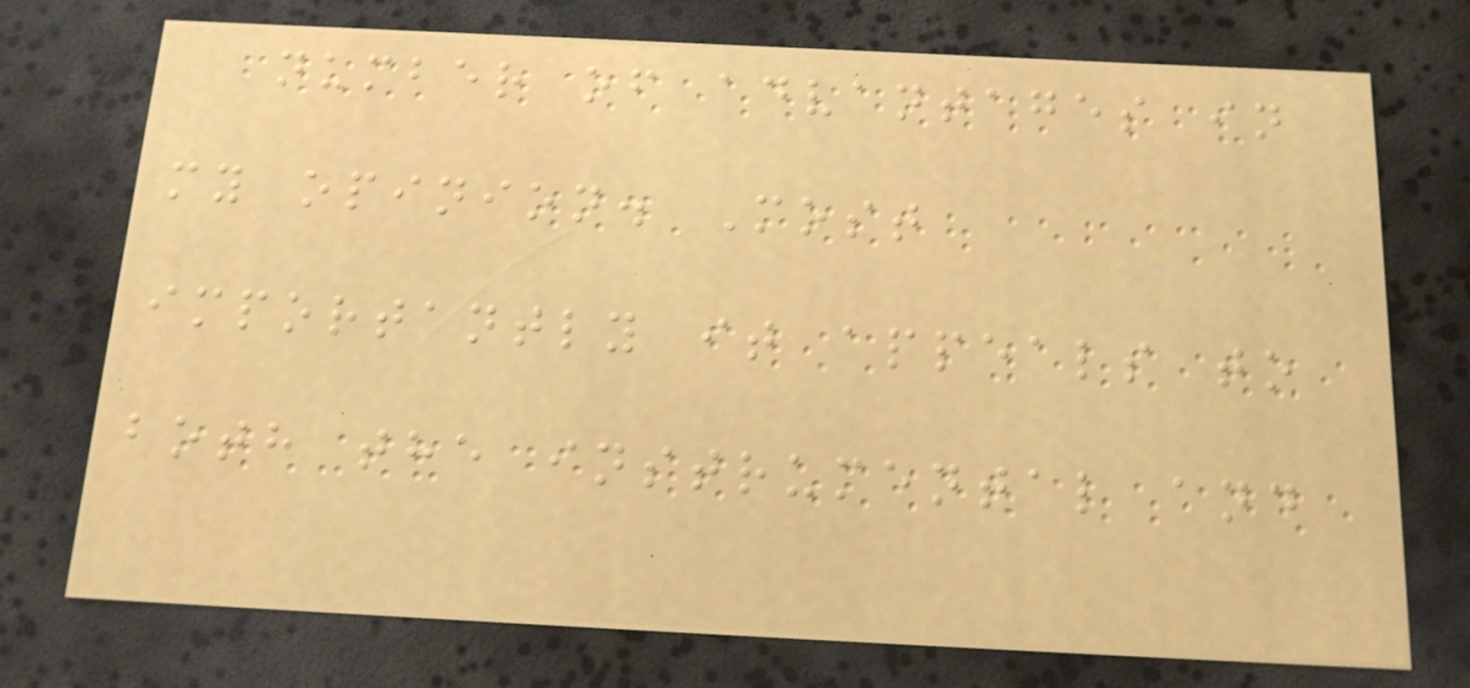number of advantages in
my opinion. Most
importantly it appeals to
both the instrumental and
